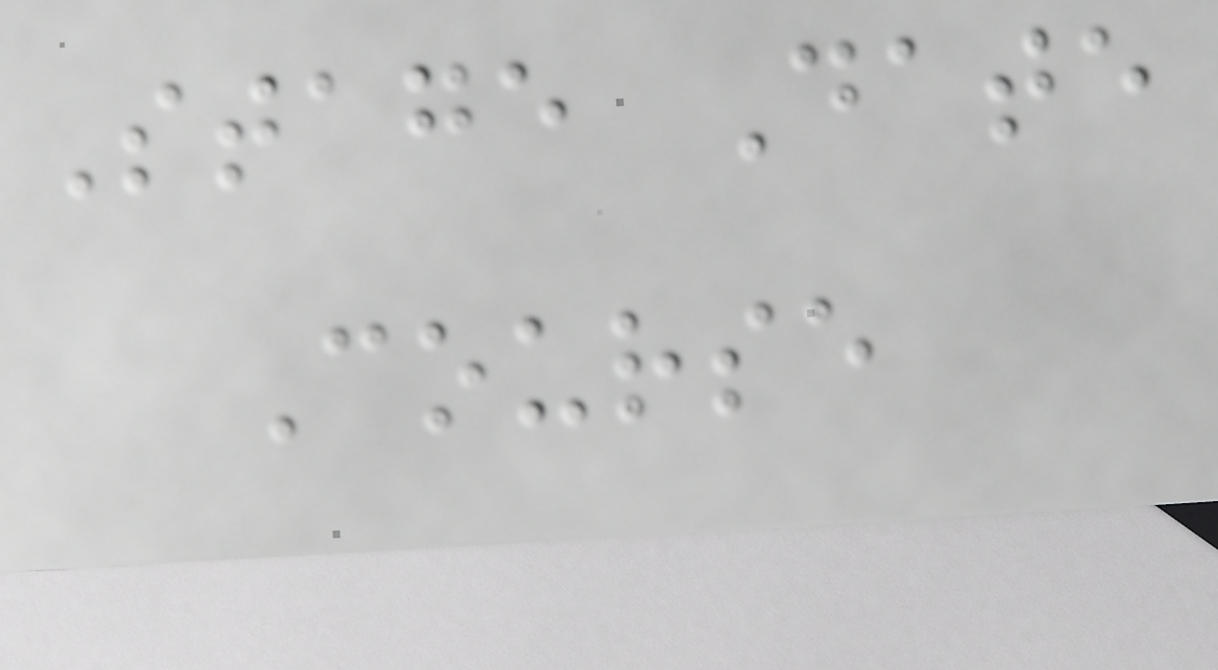Stage Date
Course
